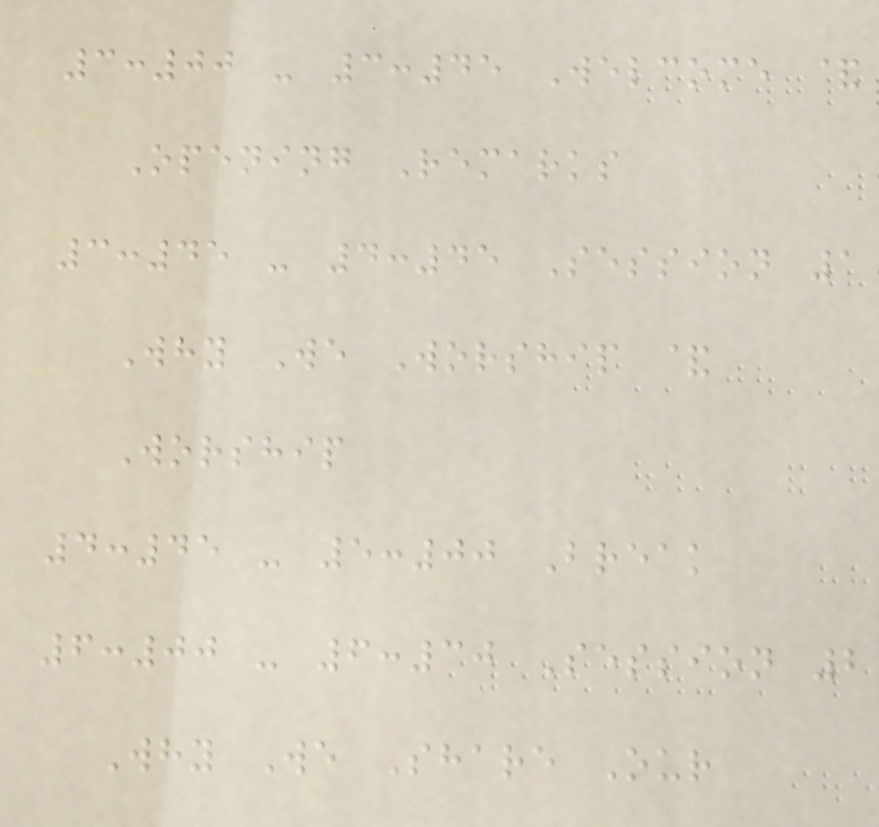3:00 - 3:45 Welcome &
Opening Remarks
3:45 - 4:45 Session 1
Why We Worship &
Worship
4:45 - 5:00 Break
6:00 - 6:30 Session 2
Why We Share Our
